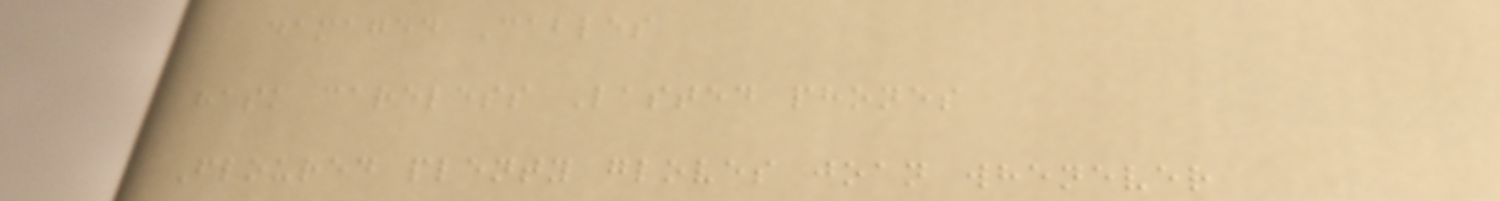damaged Cables
hask careless Lasted phones
Floured plenty gloves joan whenever
